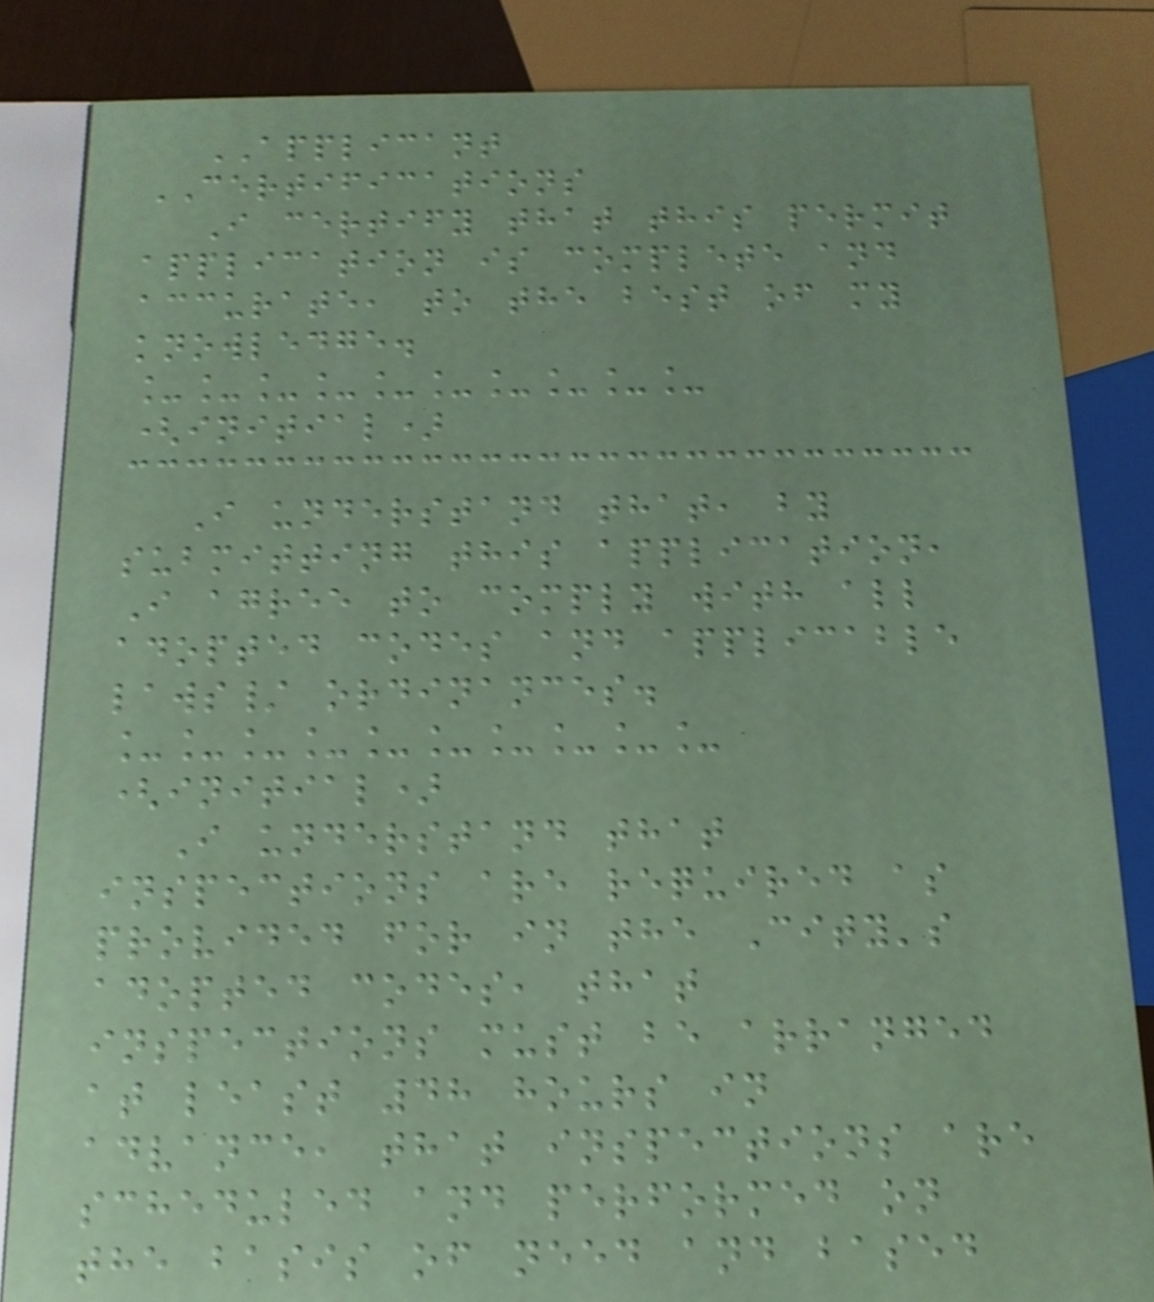APPLICANT
CERTIFICATIONS
I certify that this permit
application is complete and
accurate, to the best of my
knowledge.
__________
(initial)
I understand that, by
submitting this application,
I agree to comply with all
adopted codes and applicable
laws/ ordinances.
__________
(initial)
I understand that
inspections are required as
provided for in the City's
adopted codes, that
inspections must be arranged
at least 48 hours in
advance, that inspections are
scheduled and performed on
the basis of need and based
